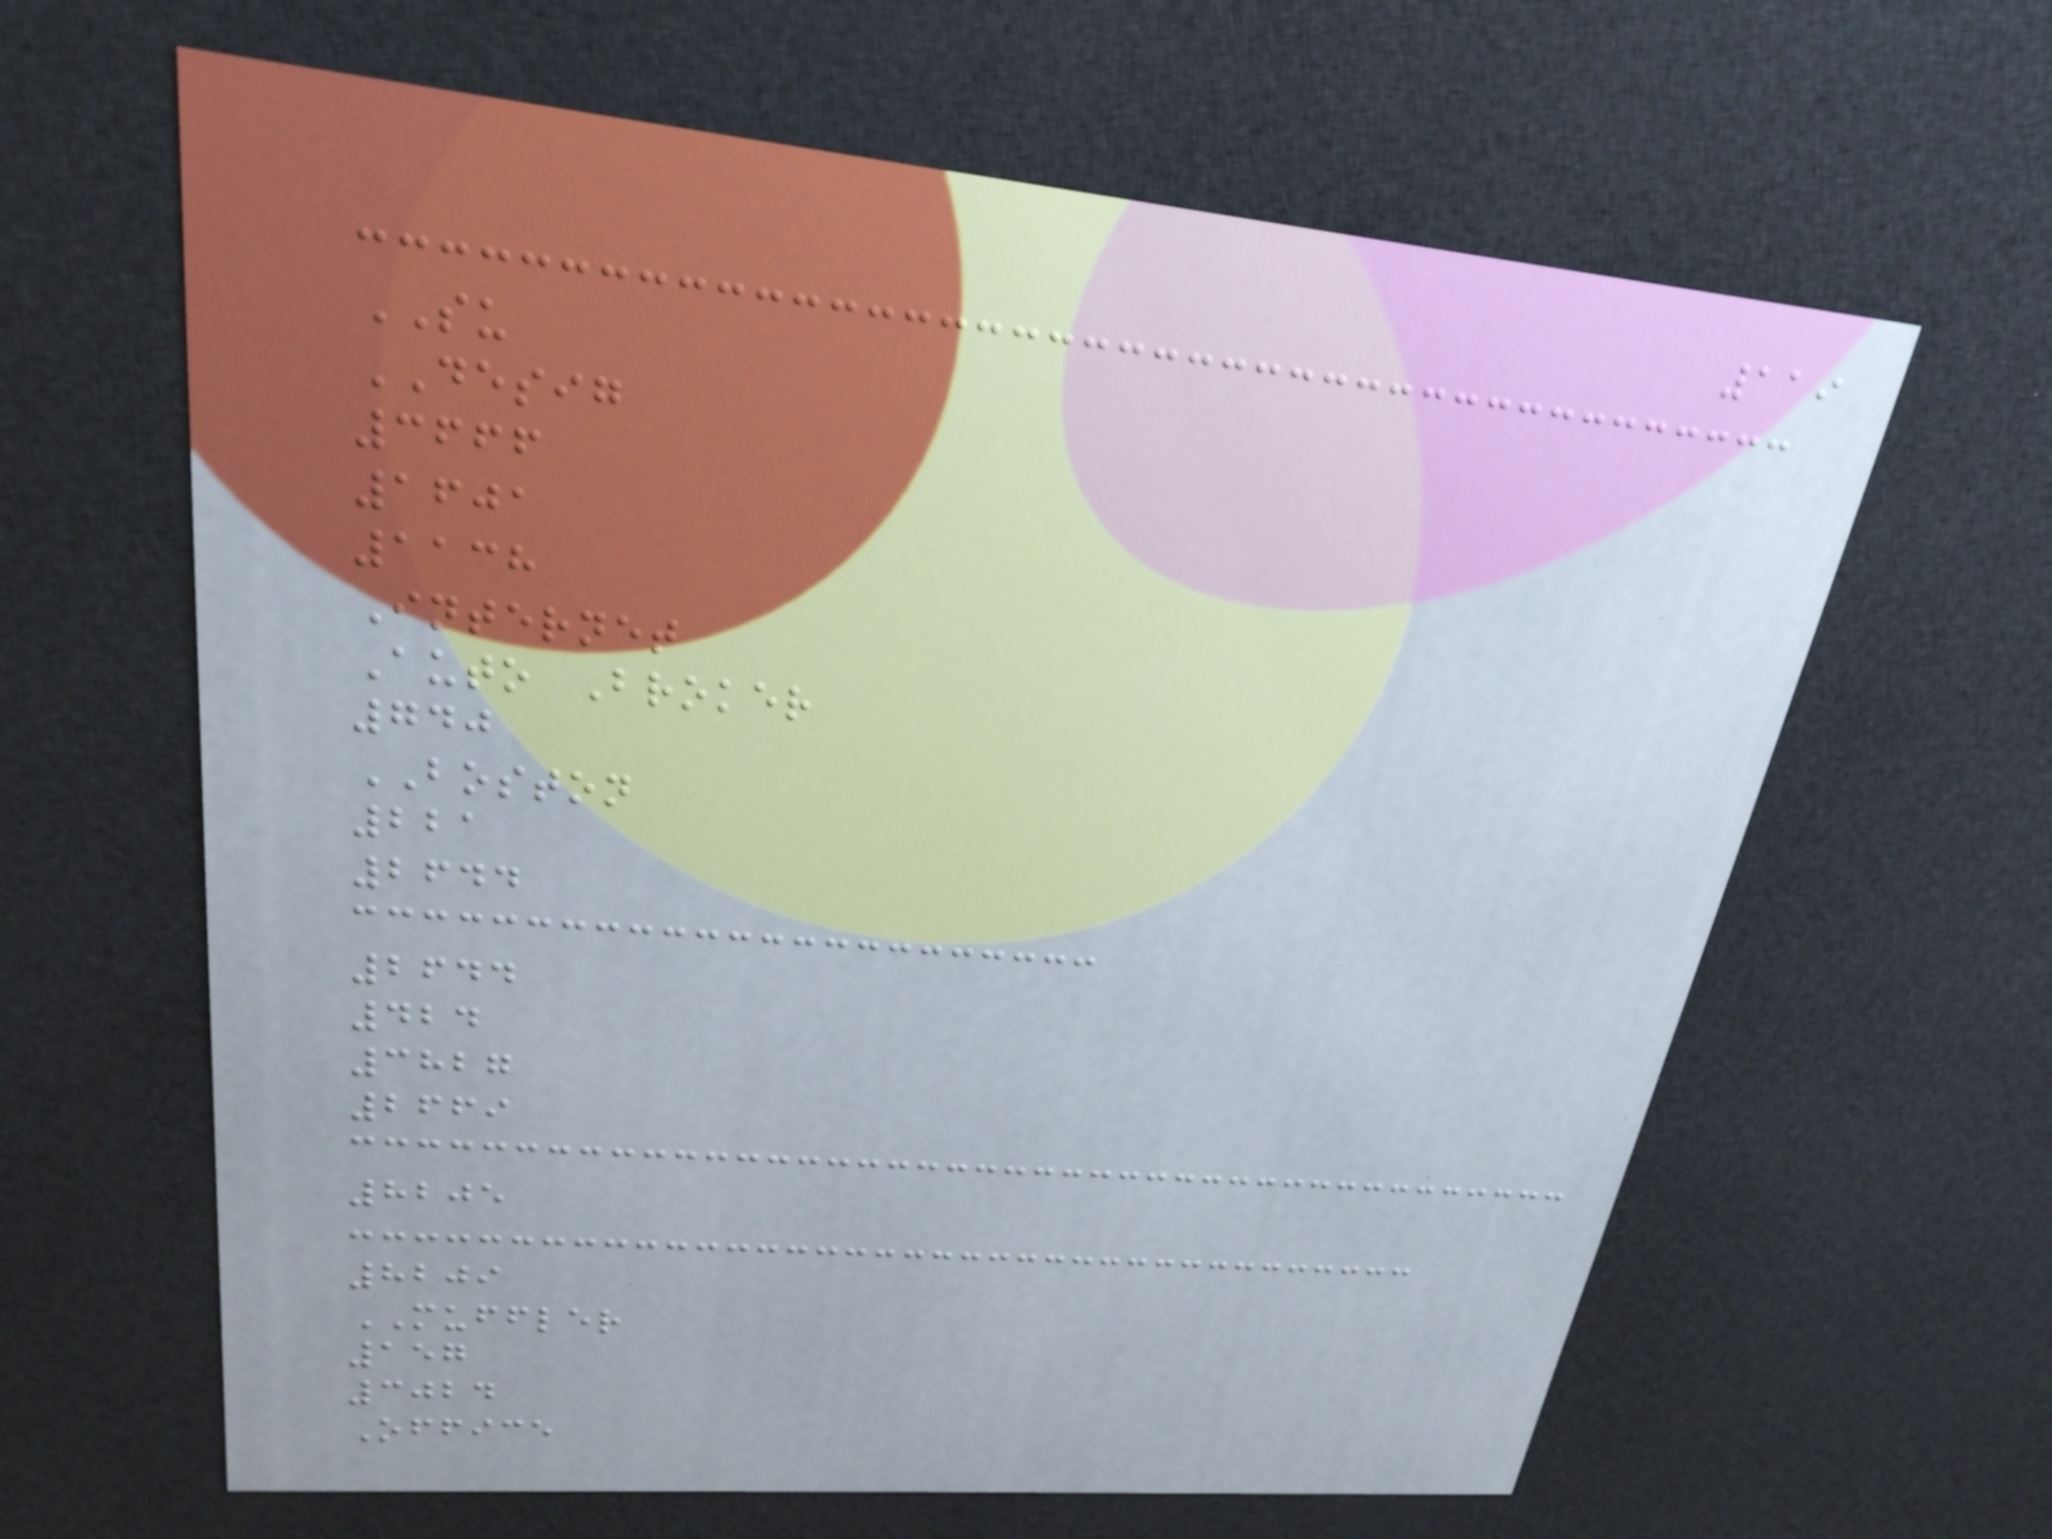119
SU
DESIG
3666
1601
1138
Internet
Auto Broker
740
BOSTON
221
2644
2644
424
3827
2669
8205
8209
MUFFLER
157
3024
Office
